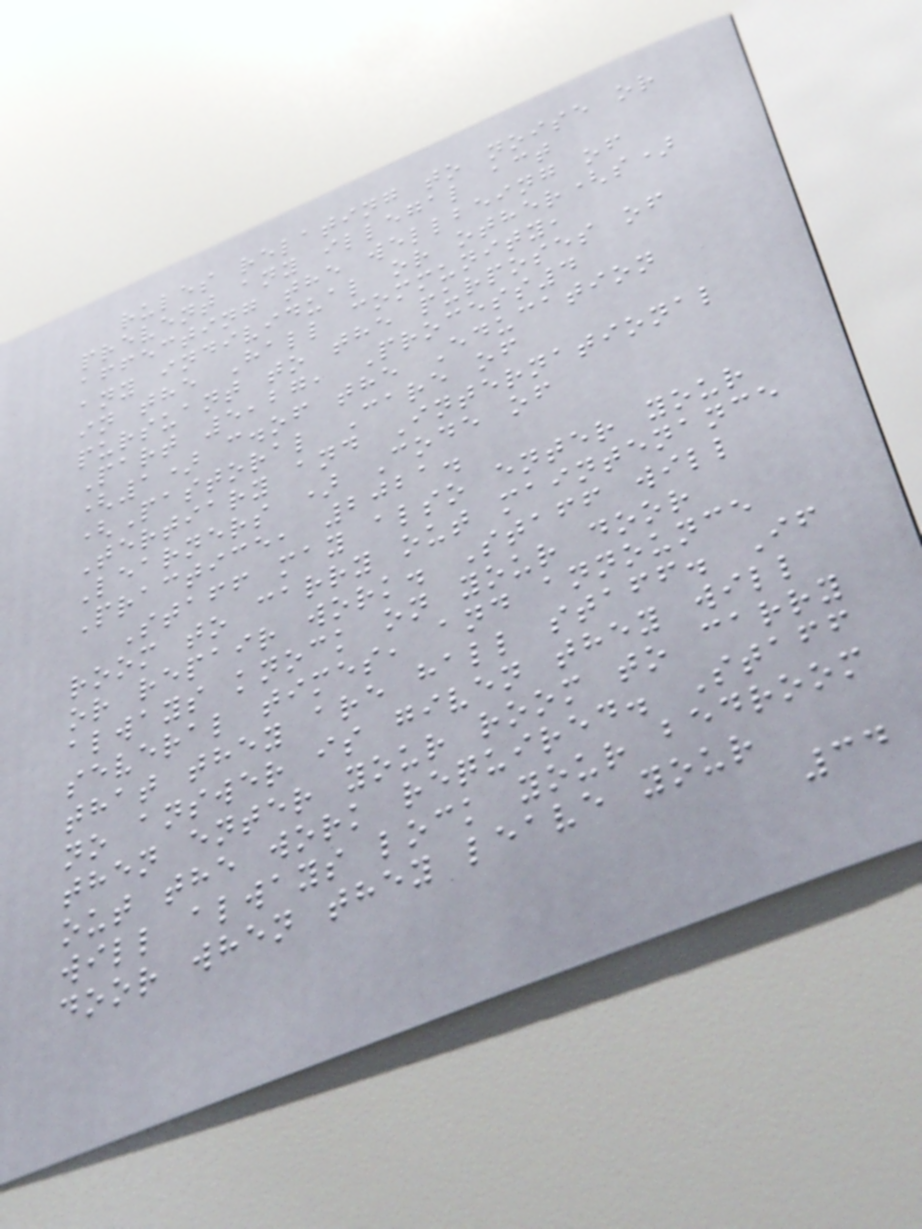rules relating to noise or
prevent any illegal act
affecting the wellbeing of
any individual or other(s)
in the Hall community,
pursuant to the purposes of
Part 5,27, Process4
(1) c.of the Education
(Pastoral Care of
Tertiary and International
Learners ) Code of
Practice, 2021.
Staff may also enter your
room to carry out maintenance
or repair work. Staff will
always knock on your door
several times, and announce
that they are hall staff. If
no answer is given they will
then enter your room to carry
out the work required. Staff
will always lock your bedroom
door when they leave your
34
